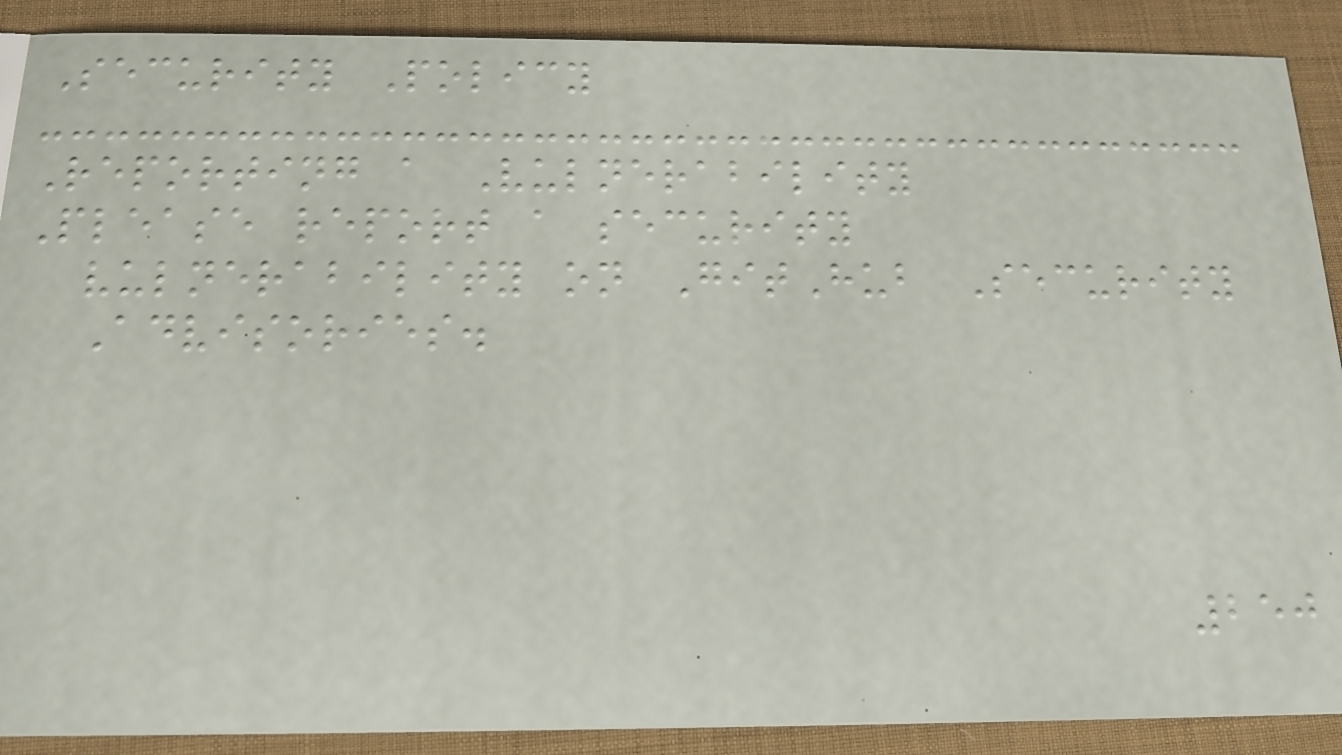Security Policy
Reporting a Vulnerability
Please report a security
vulnerability on GitHub Security
Advisories.
250
